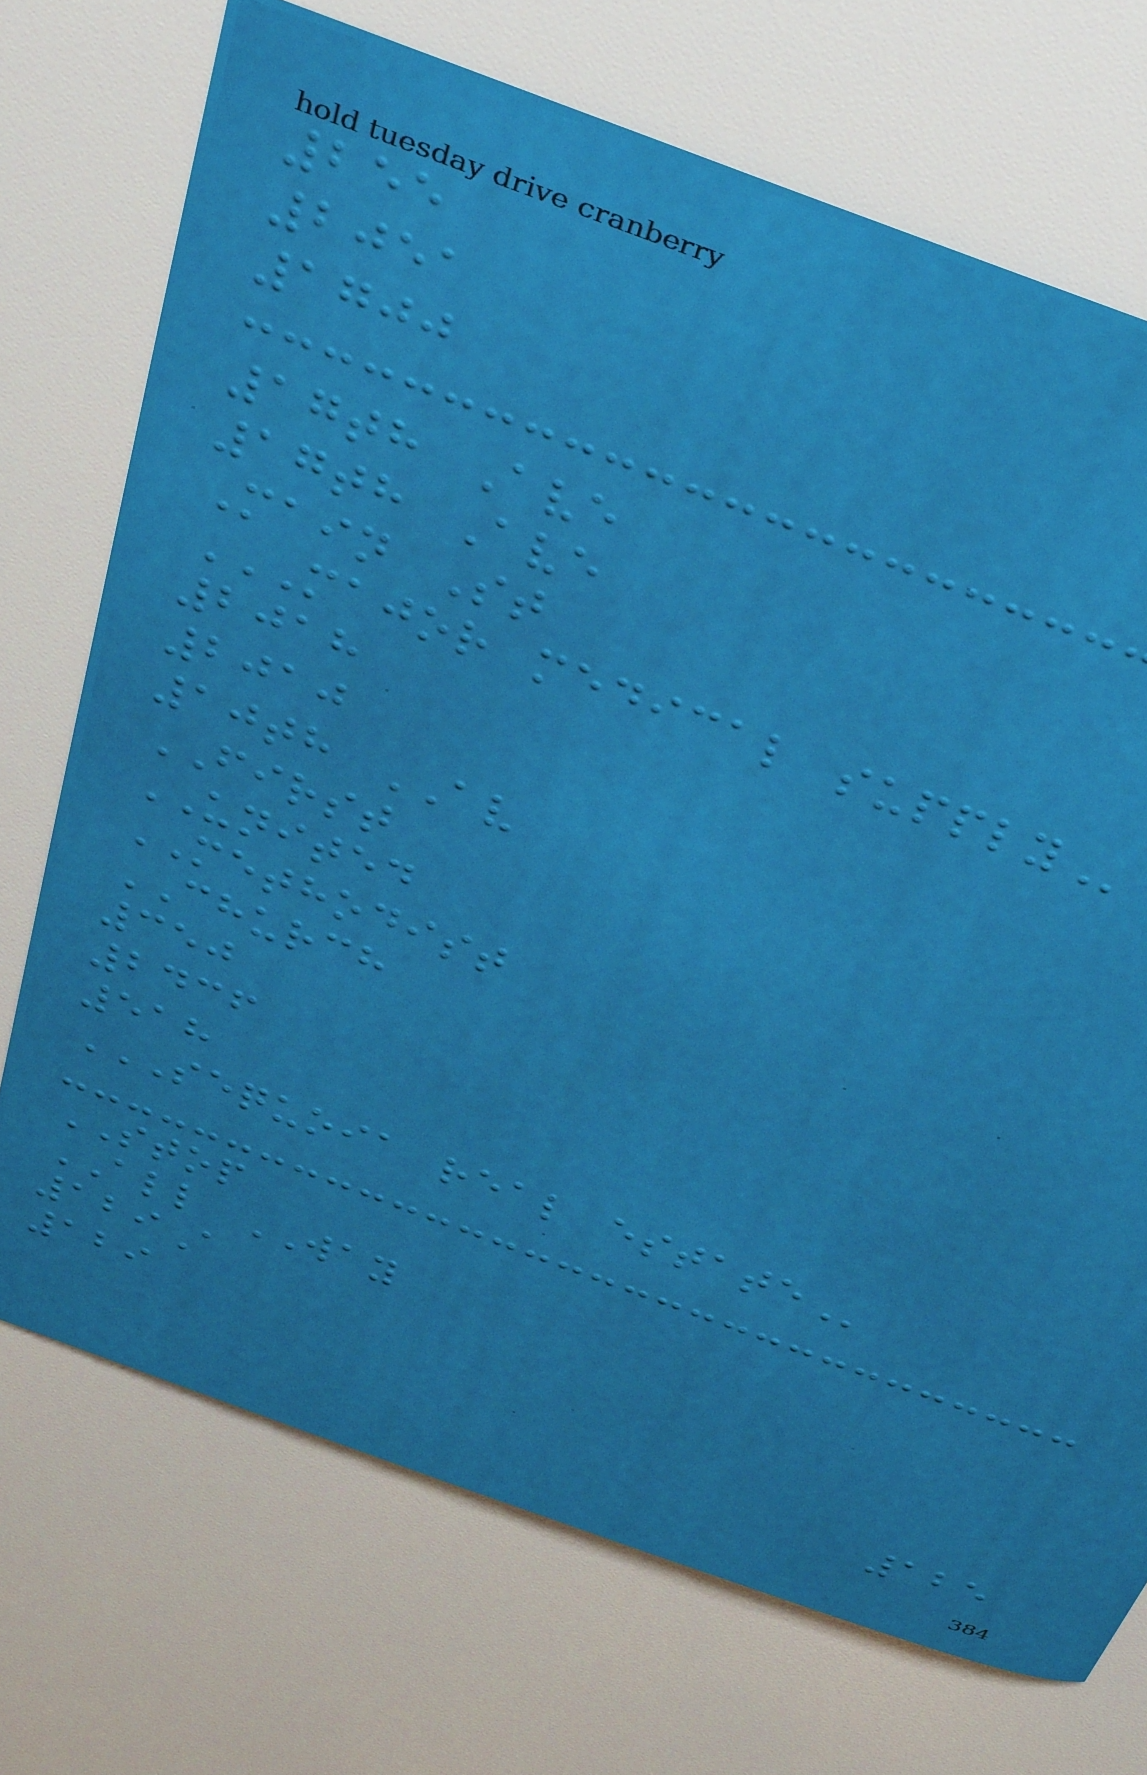255
2051
1700
17th Ave
17th Ave
Main St
MAJOR MEDICAL SUPPLY
2018
2010
10th AV
FIRST
UNITED
METHODIST
CHURCH
350
2436
518
SEQUOIA REAL ESTATE
STOP
ALL WAY
129A
129
125
